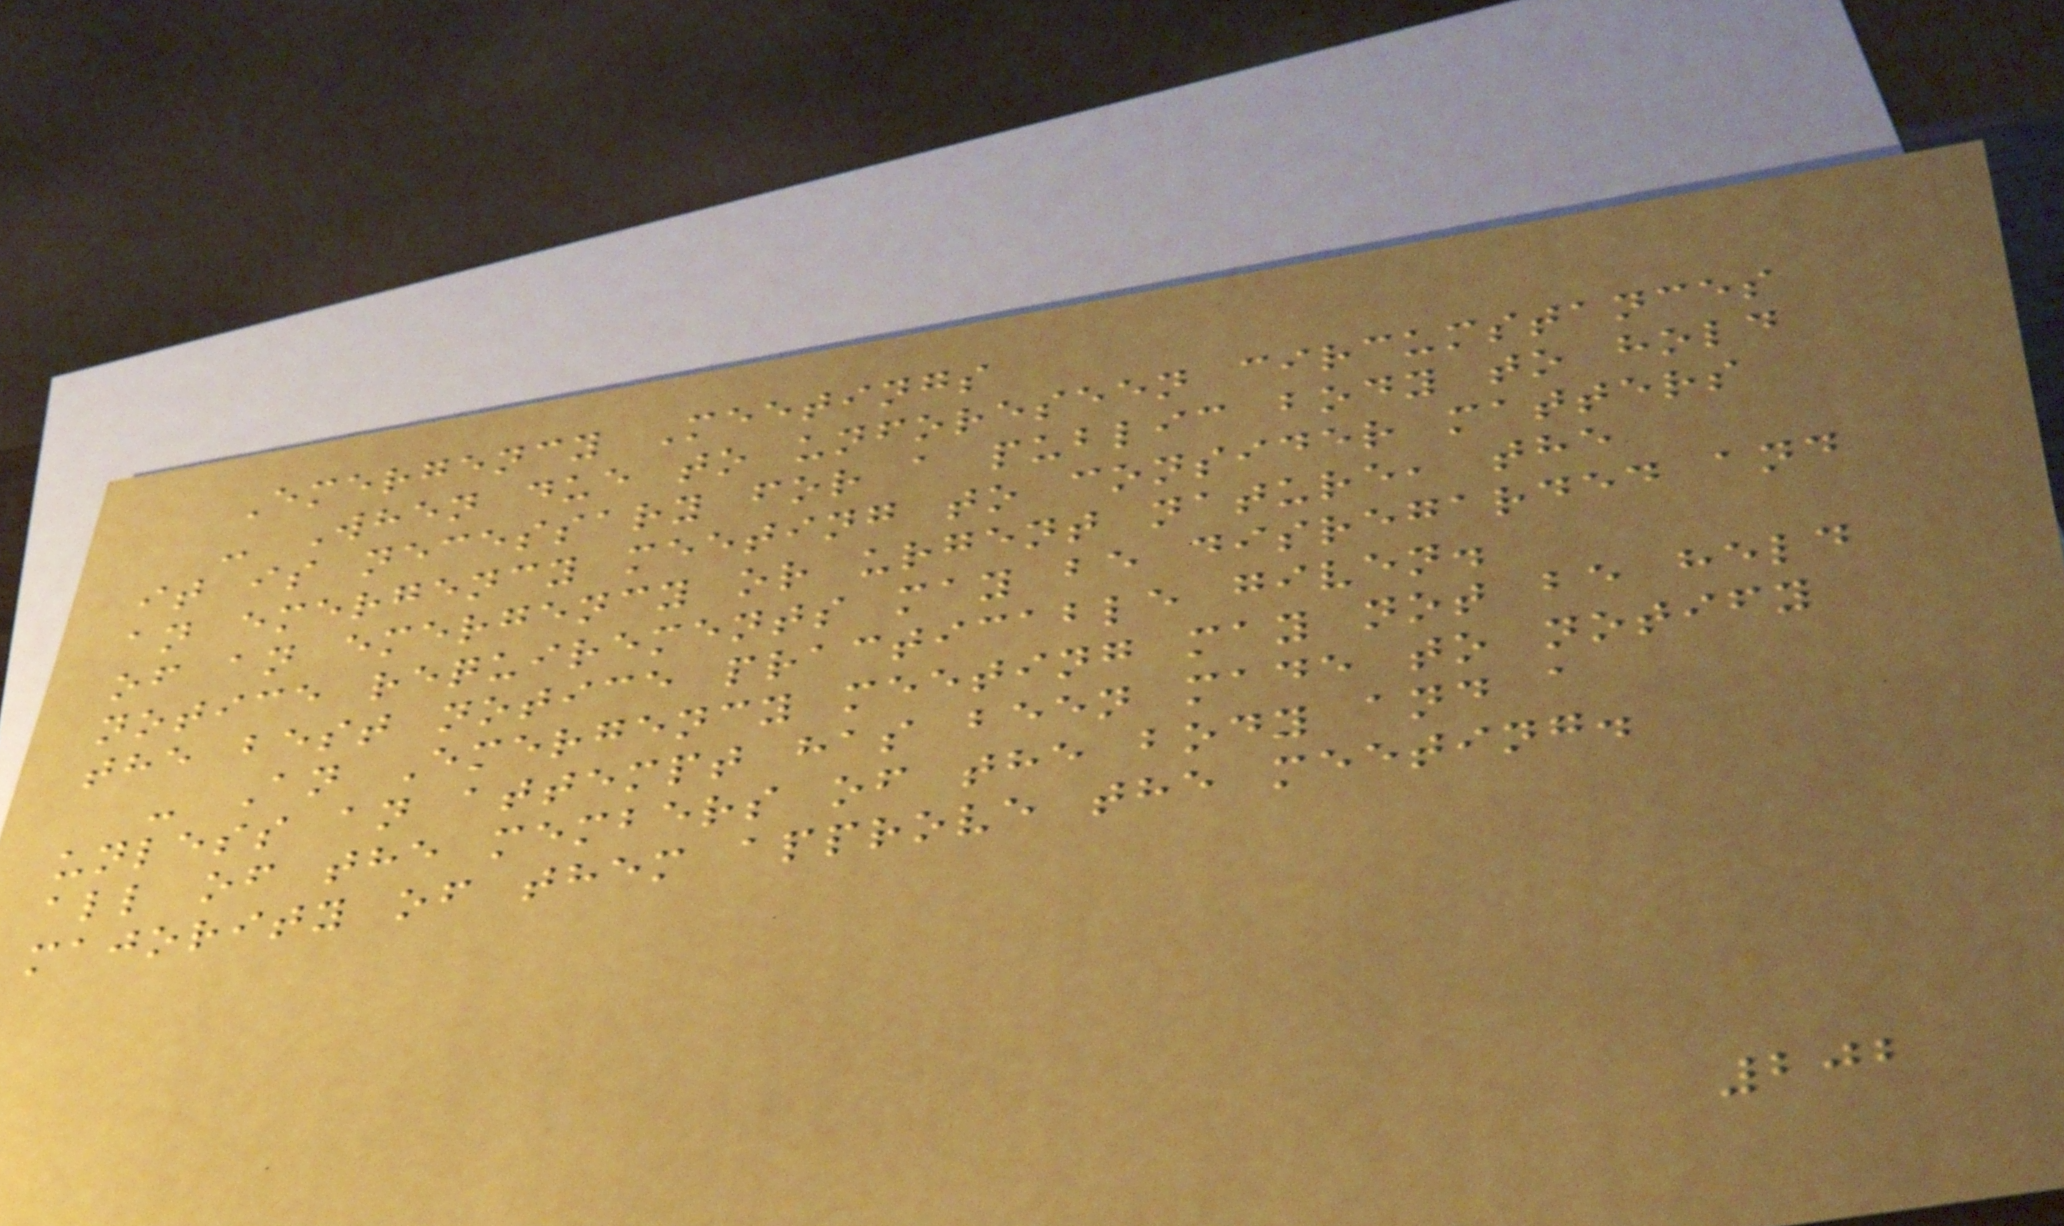Emergency Meetings
- When due to unforeseen circumstances
it is necessary for a public body to hold
an emergency meeting to consider matters
of an emergency or urgent nature, the
notice requirements may be disregarded and
the best notice practicable given.
- An Emergency meeting may not be held
unless an attempt has been made to notify
all of the members of the body and a
majority of them approve the meeting.
202
